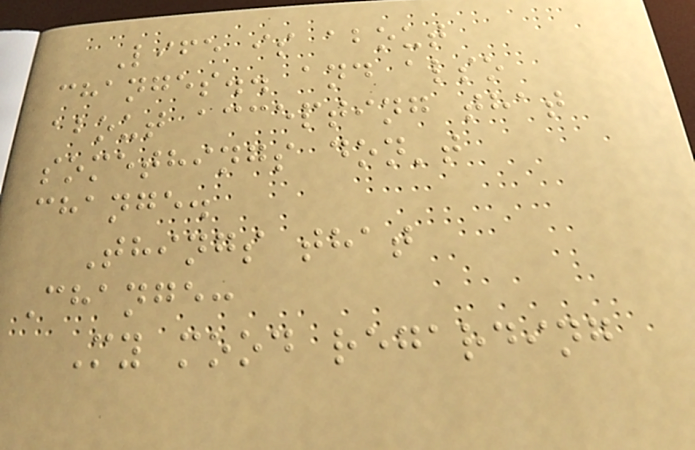Life is about
changes.. and also
about accepting that
somethings don't
change.
Things that
Change:
My mood regarding
